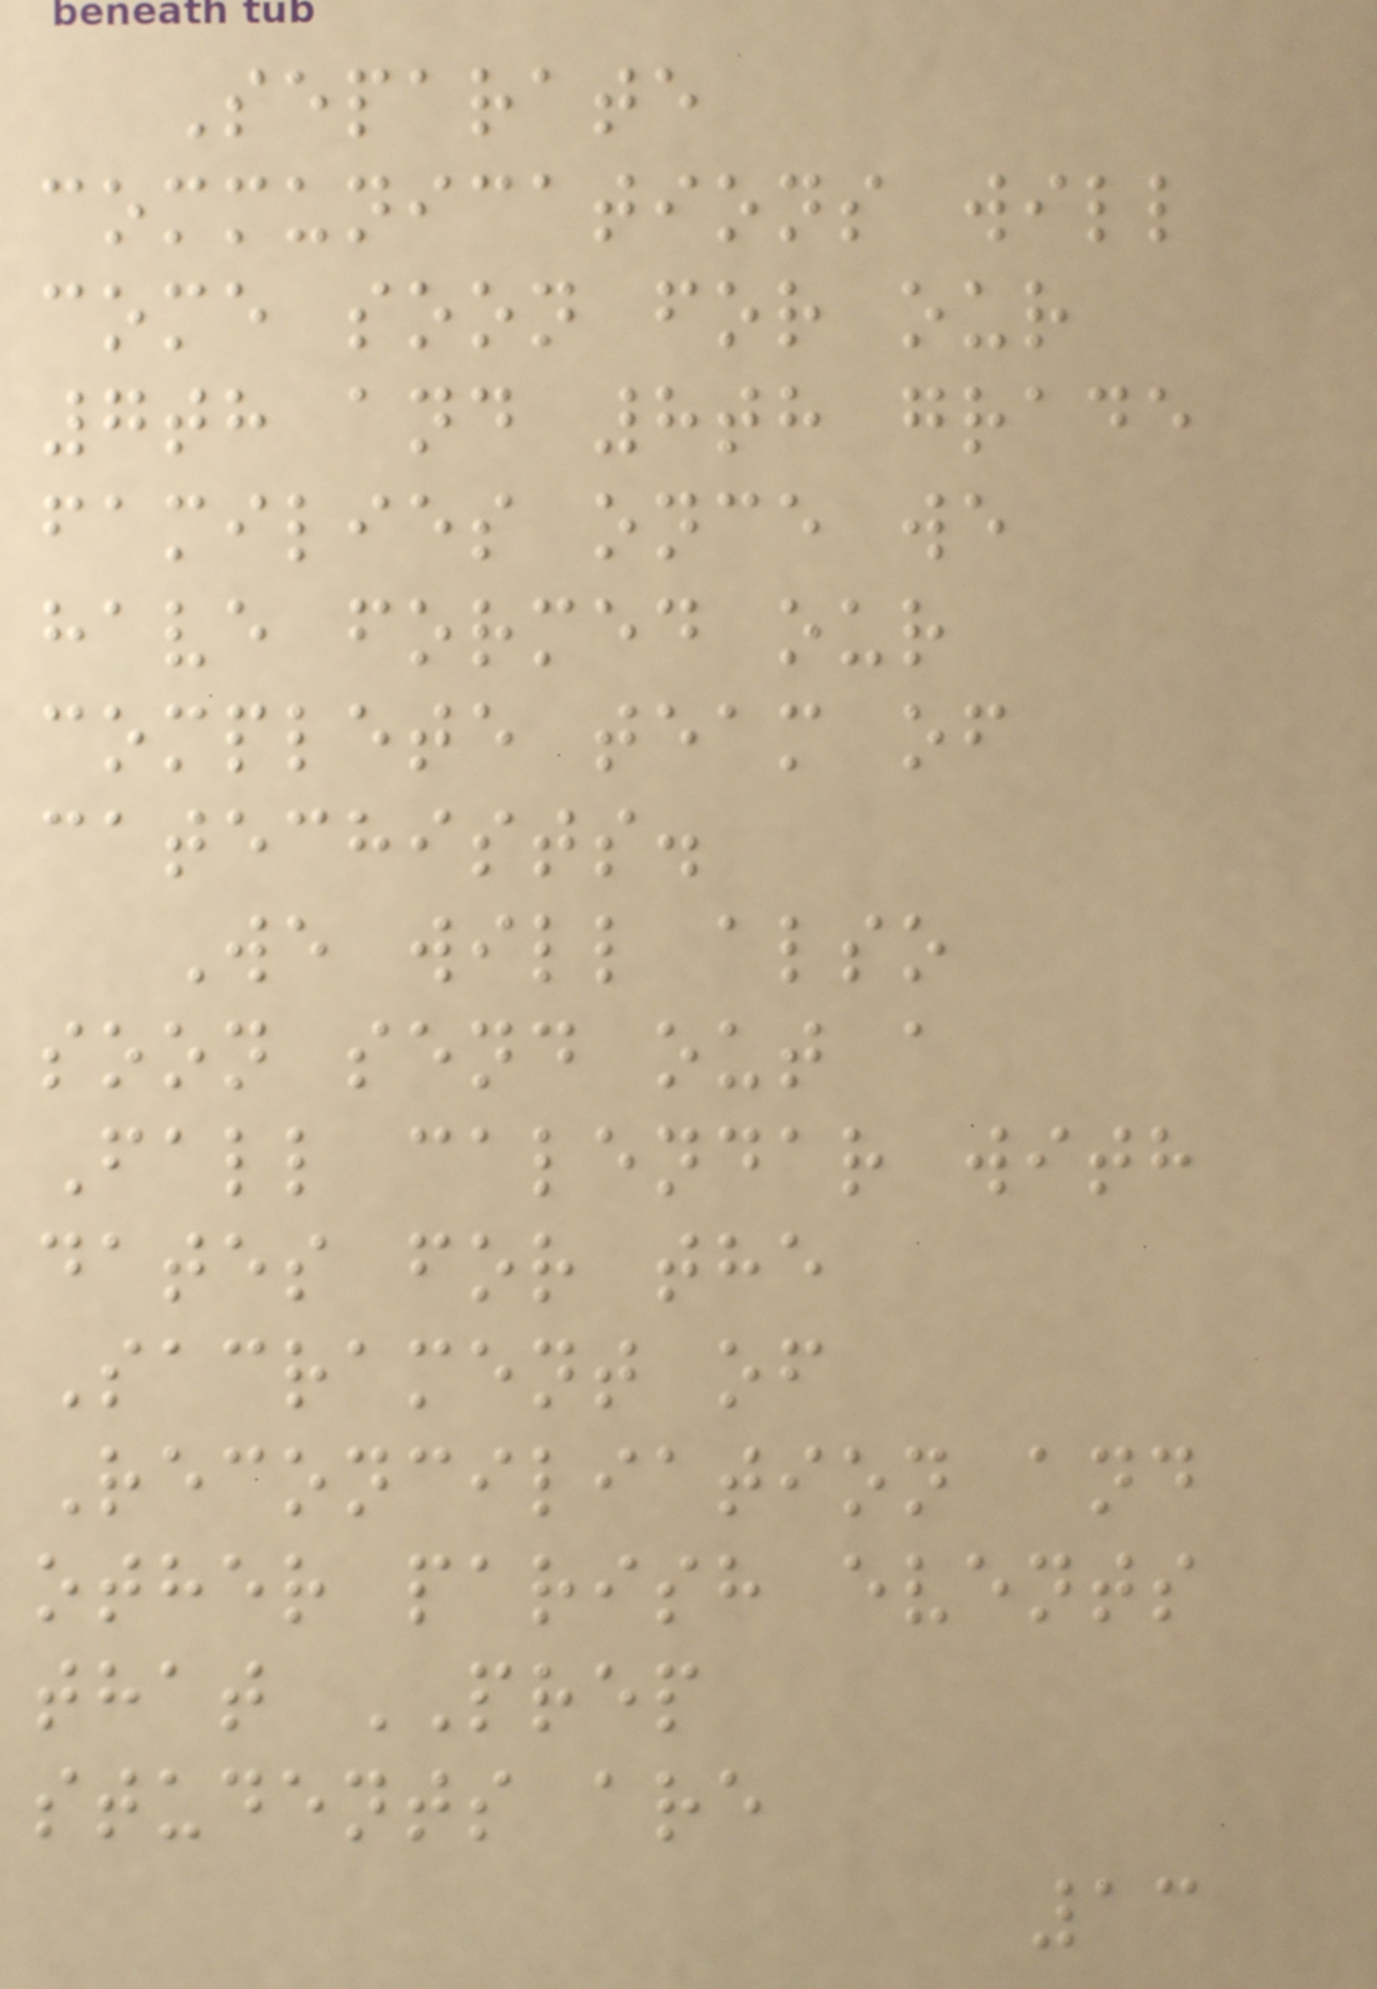Separate
communications will
come soon for our
7th and 8th grade
families once we
have formed our
complete team of
catechists.
We will also
soon send out a
Fall calendar with
dates for the
Sacrament of
Reconciliation and
other parish events
that PREP
students are
13
